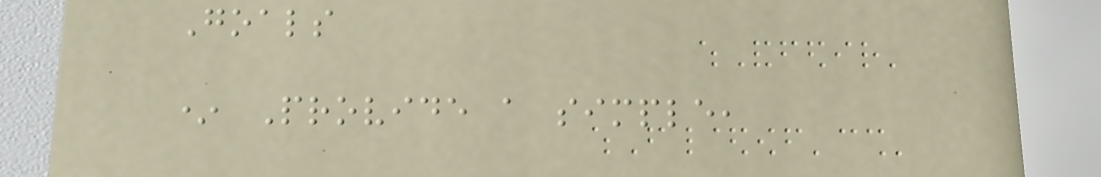Goals
* Provide a simple,
